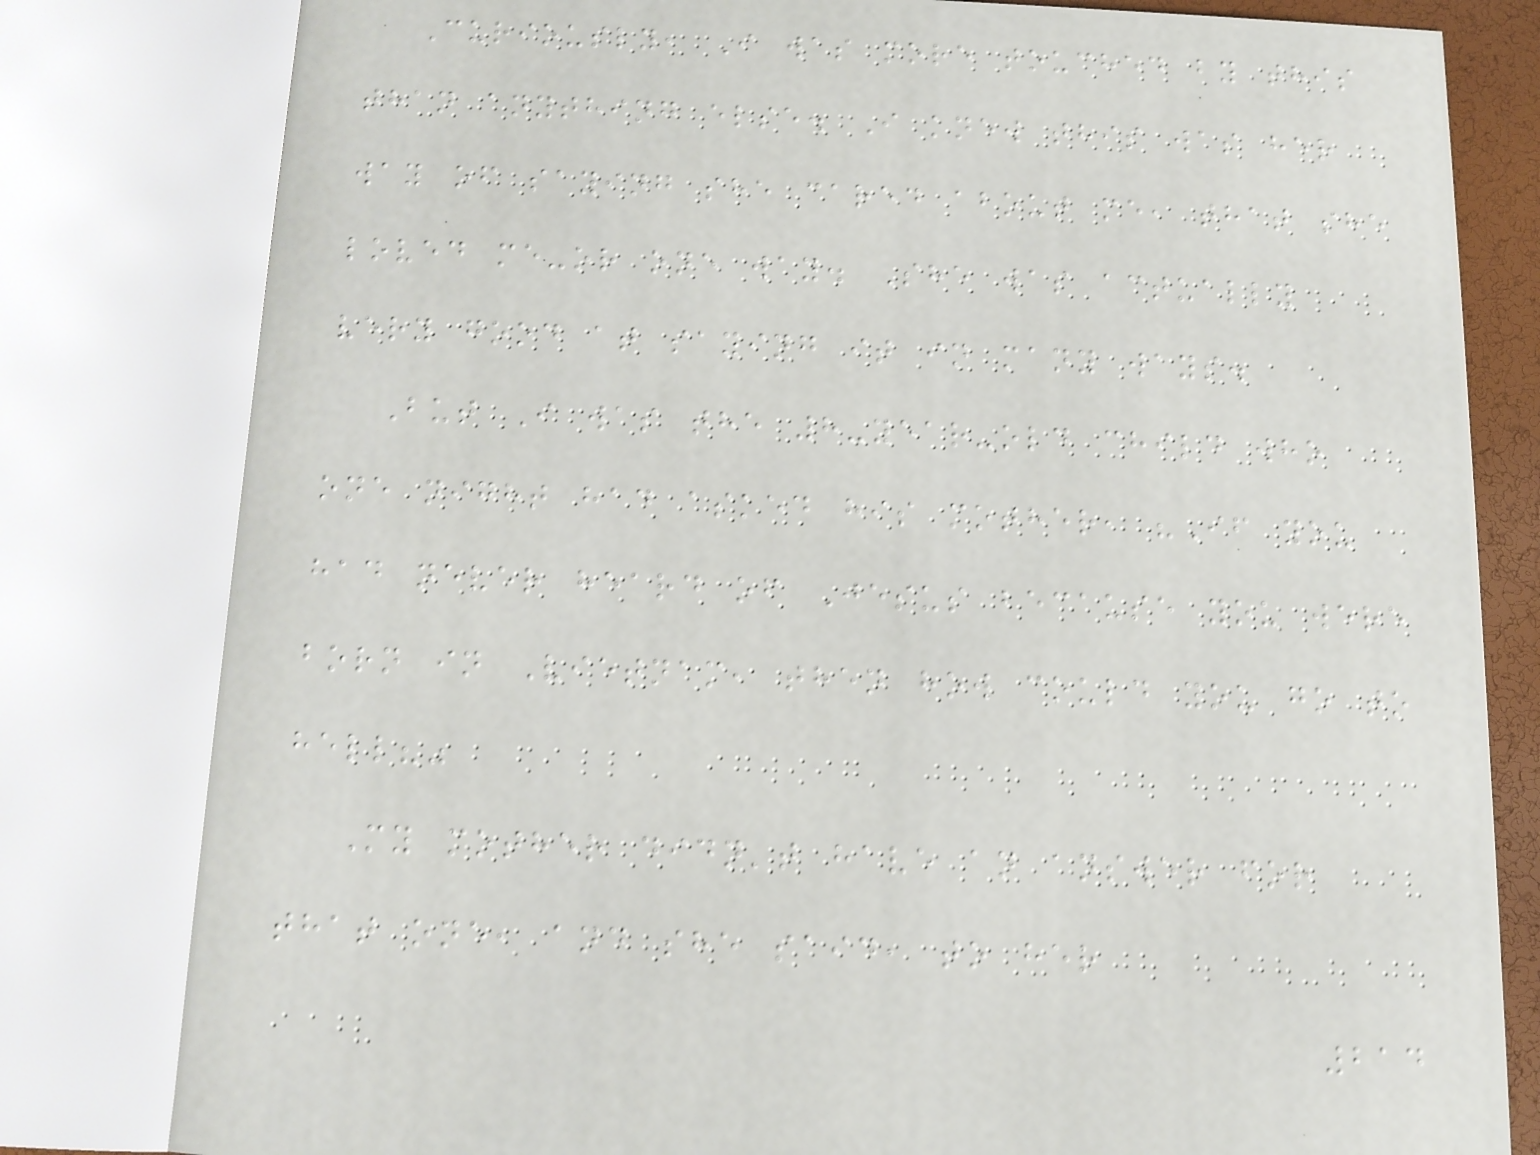Curiously, I was more touched by this
than anything else. I knew this was her
way of saying she cared about me, that she
loved me-or one way. She was actually
very good at saying it in many ways.
But I was the 8-year-old child who
one night had asked his mother, "If you
had never heard of Jesus because you were
born in Vietnam, then how could you go to
hell?"
My mother didn't have an answer for
that one, and she said, to her
214
